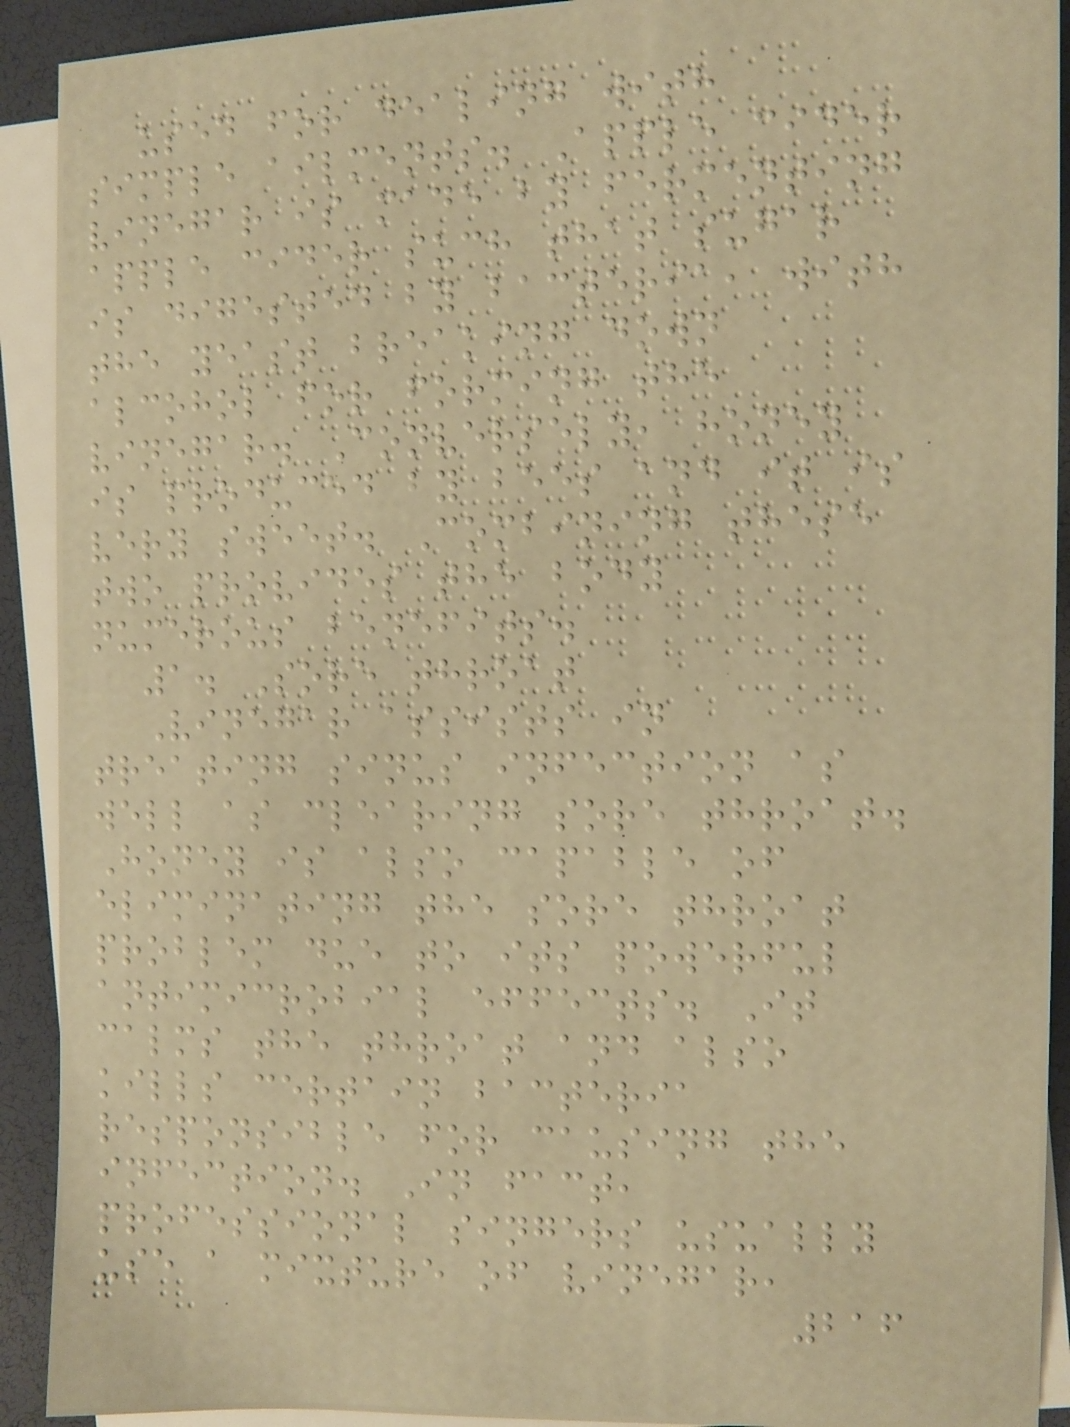used for dealing with
simple ailments. Apple cider
vinegar is made by fermenting
apple cider such that sugar
is digested by bacteria, with
the yeast breaking down
alcohol for forming the
vinegar. Conversely, honey
is produced by bees and it is
very sweet. Combining these
two provides the body
numerous benefits.
1. Sore throat
Vinegar assists in
treating sinus infection as
well as clearing sore throat.
Honey is also capable of
eliminating the sore throat
problem due to its powerful
antimicrobial effects. It
calms the throat and also
kills certain bacteria
responsible for causing the
infection. In fact,
professional singers usually
use a mixture of vinegar,
216
